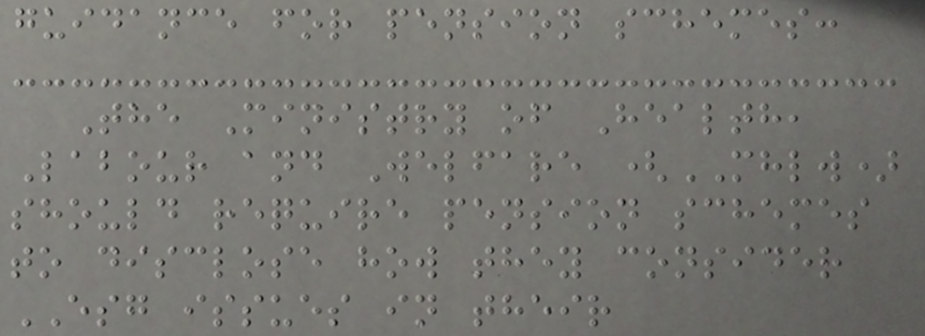guidance for pension schemes:
The Ministry of Health,
Labour and Welfare (MHLW)
should require pension schemes
to disclose how they consider
ESG issues in their
